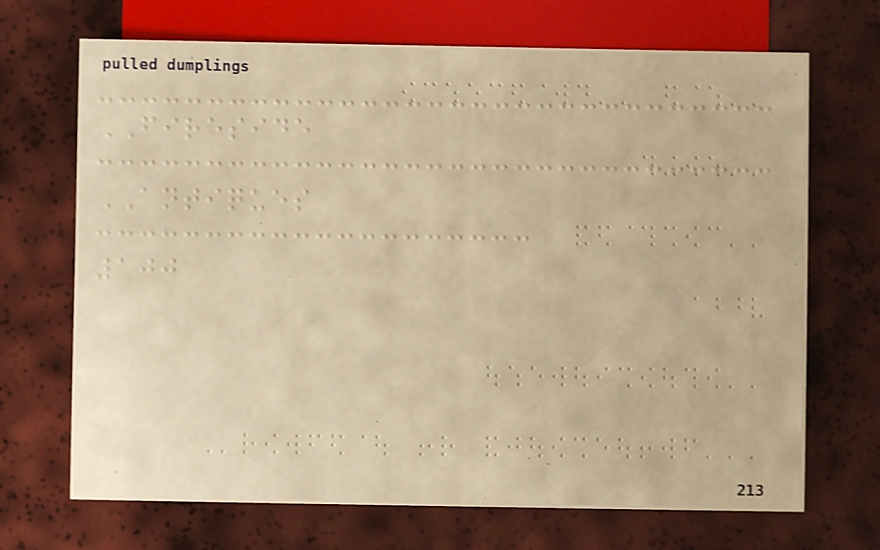FIRESIDE
ANTIQUES
100
